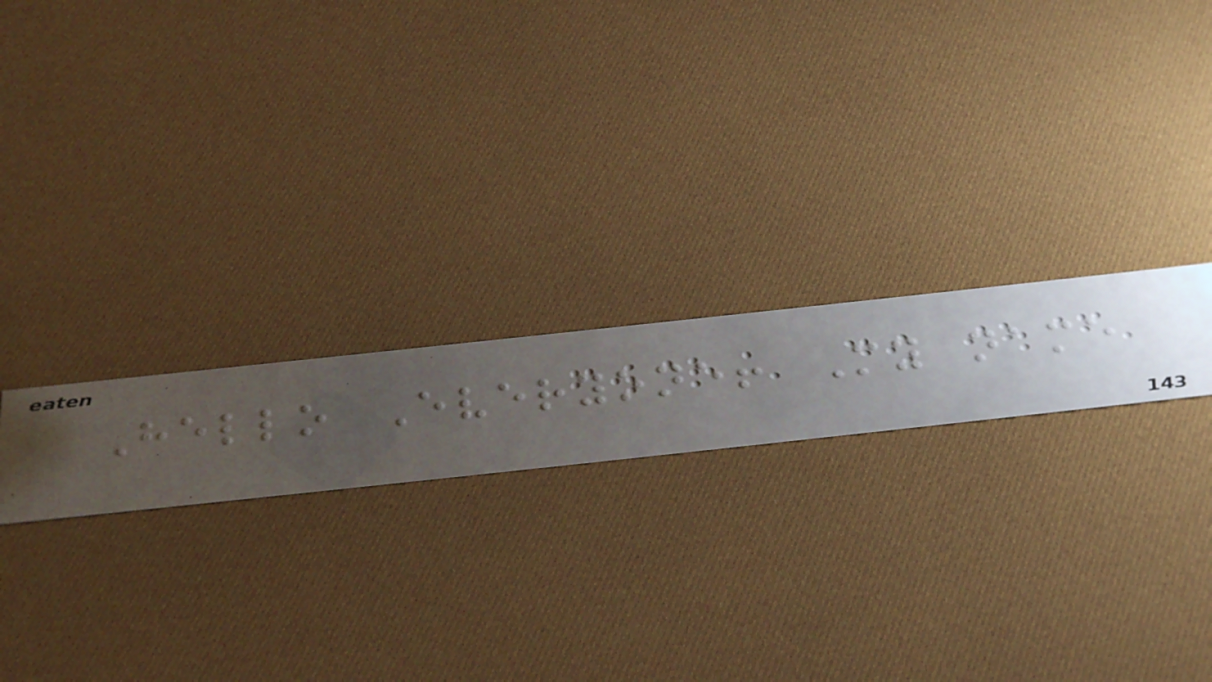Hello Everyone! My name
